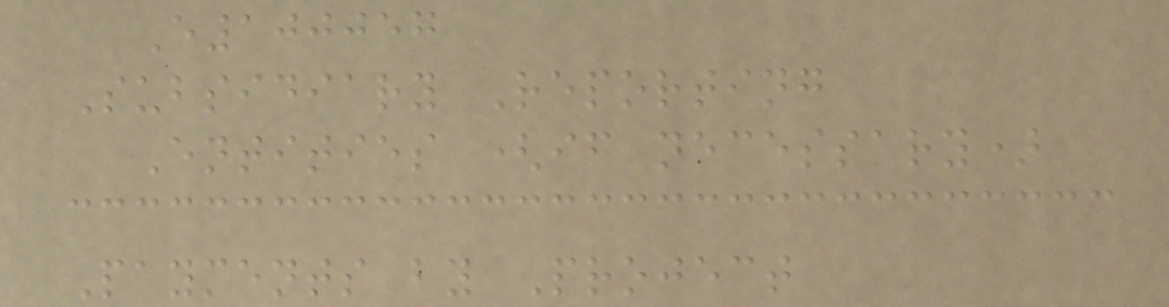E100057
Subsidiary Reporting
Entities (if necessary)
Payments by Project
